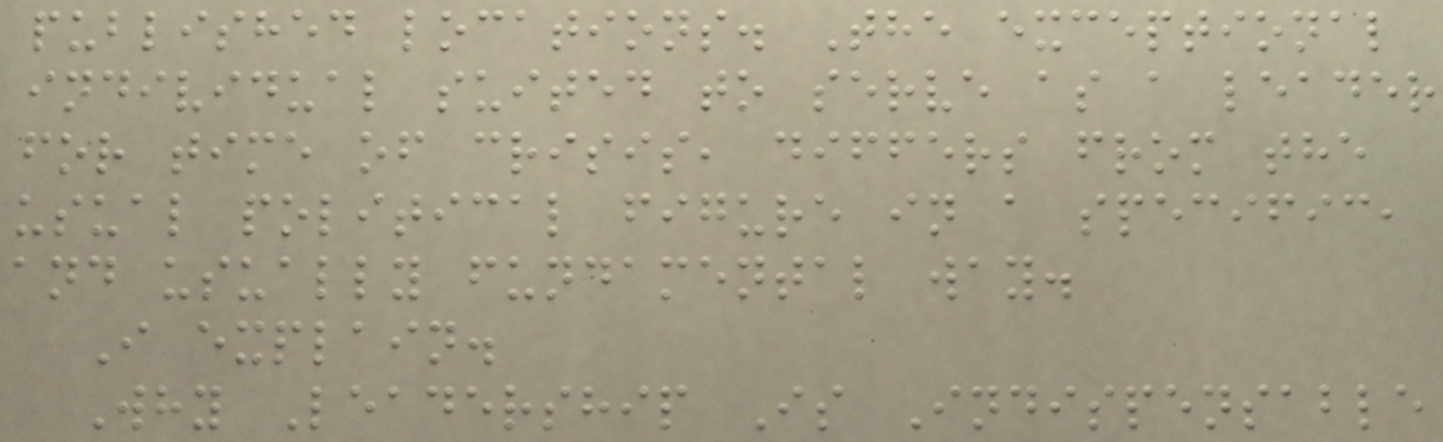published locations. The exceptional
individual suited to serve as a leader
for time of crisis, differs from the
usual political figure in a specific,
and usually fundamental way.
I explain.
Why Leadership Is Indispensable
